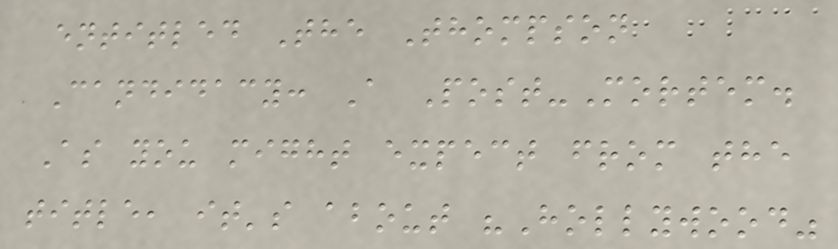entitled The Thompson
Candidacy: A Post-Mortem.
As you might expect from the
title, it's about "Hollywood"
